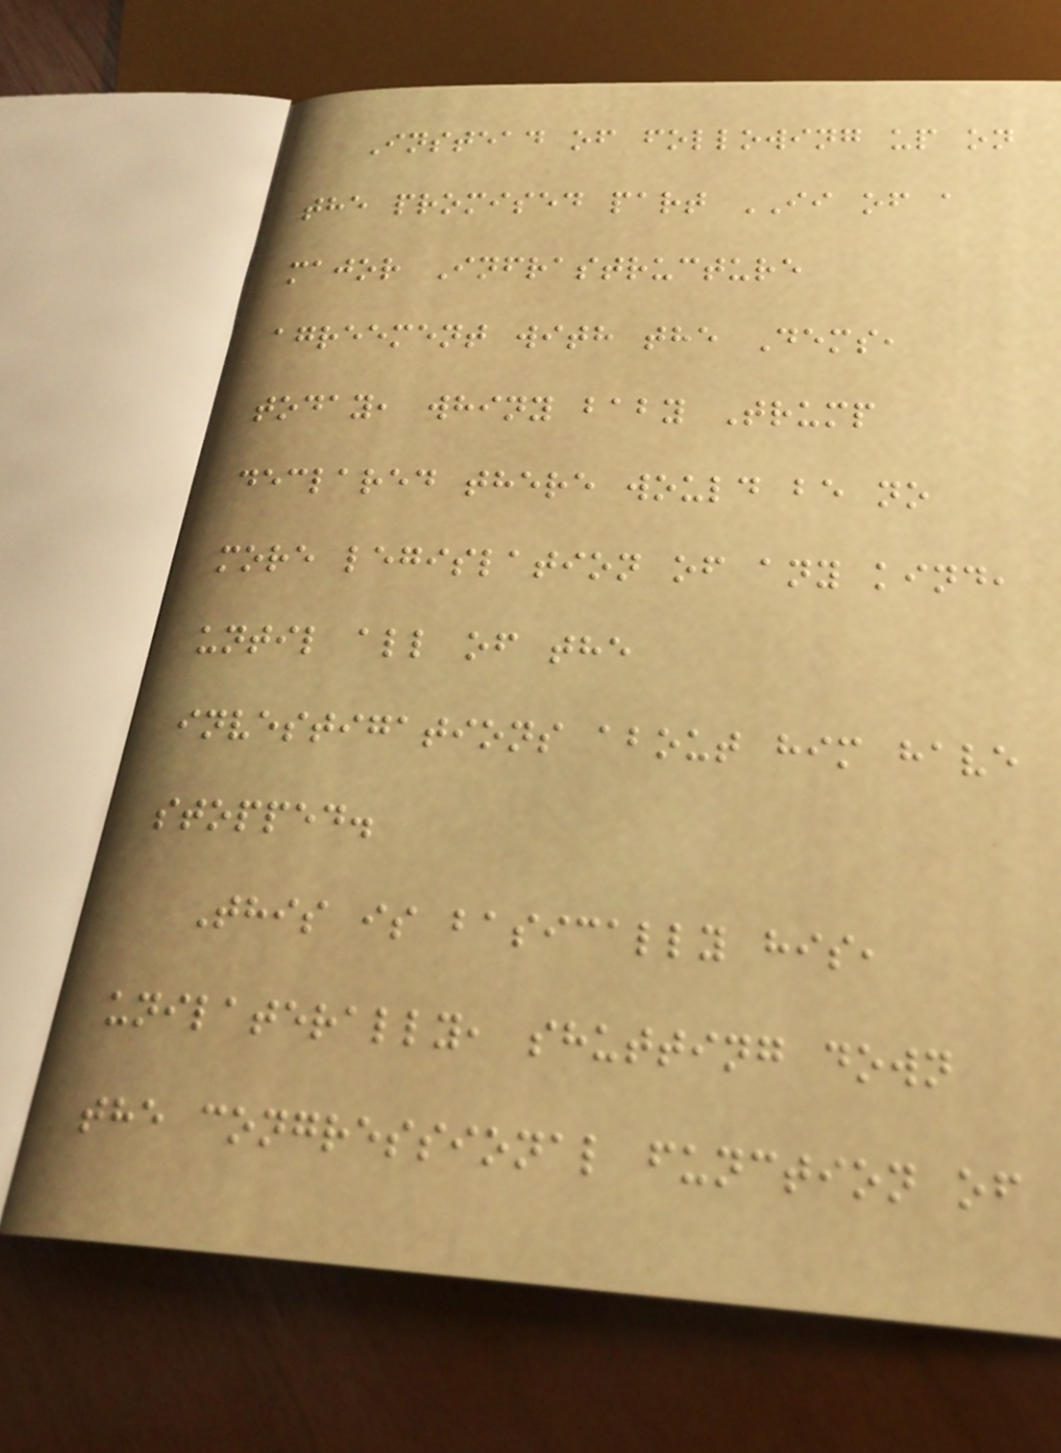Instead of following up on
the promised part II of a
major Infrastructure
agreement with the Dems,
today, whiny baby Trump
declared there would be no
more legislation of any kind,
until all of the
investigations about him have
stopped.
This is basically his,
unilaterally, shutting down
the congressional function of
